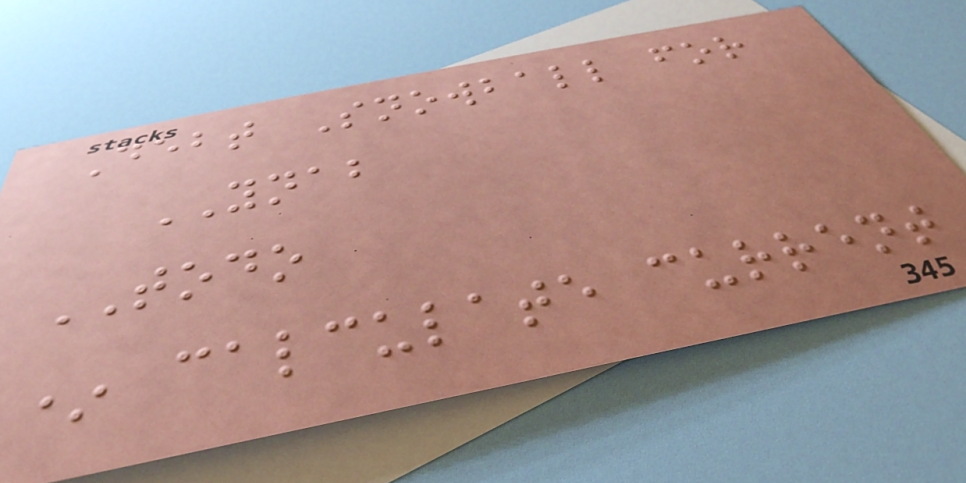Debt Snowball for
YNAB
TODO
* calculate current
